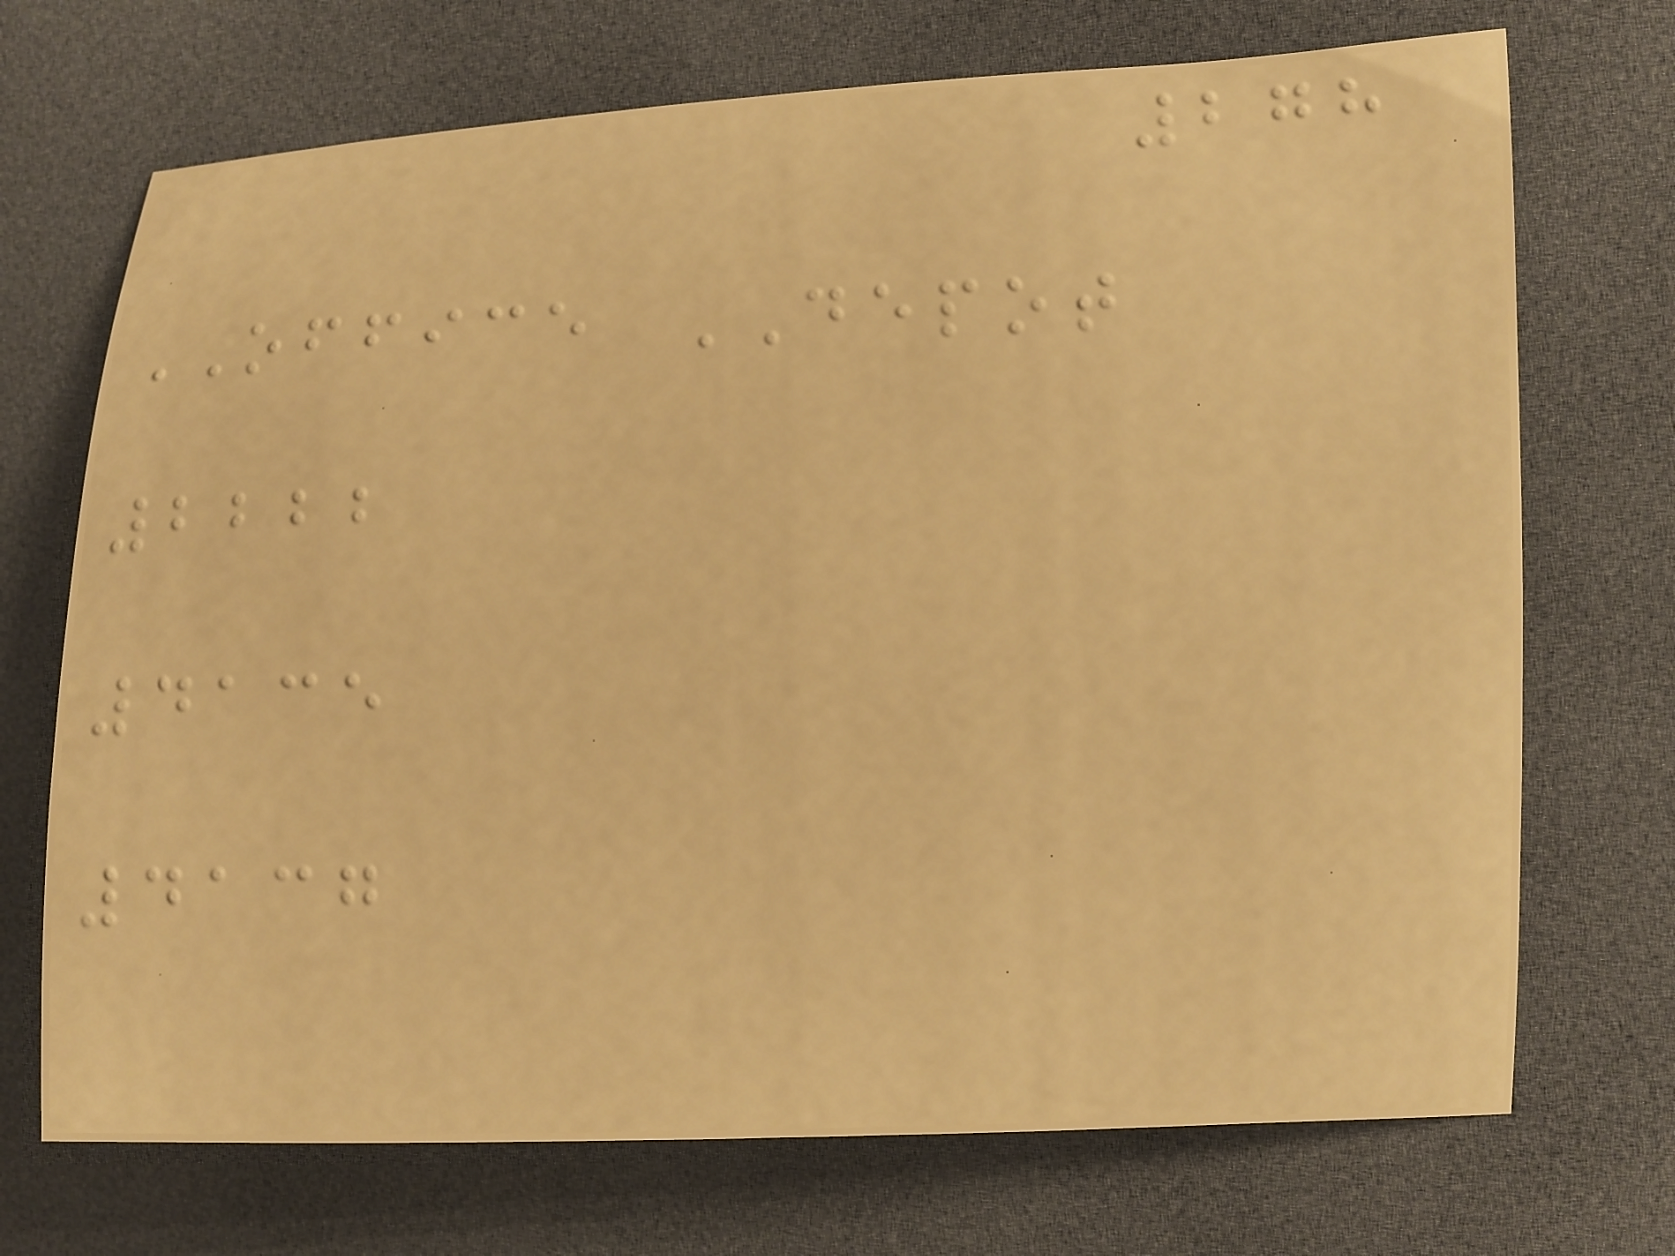278
OFFICE DEPOT
2222
4135
4137
